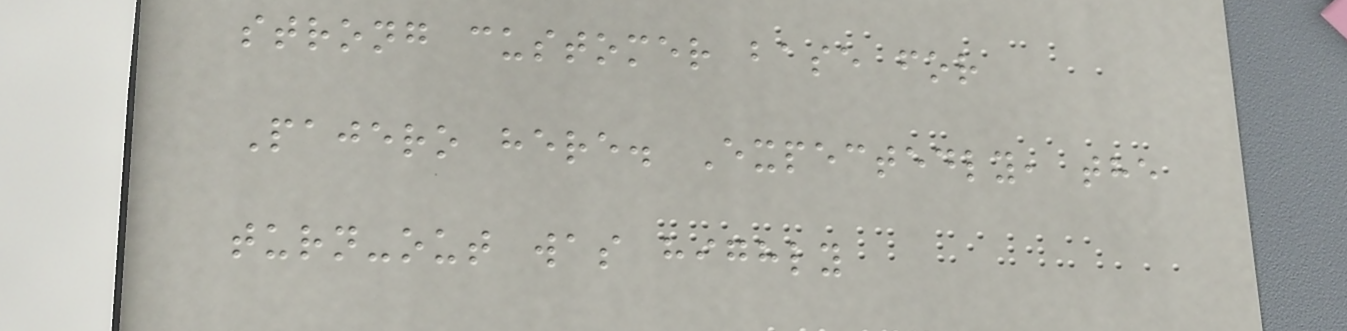strong customer base for
Pajero here. Expectedly, the
turn-out was highly
